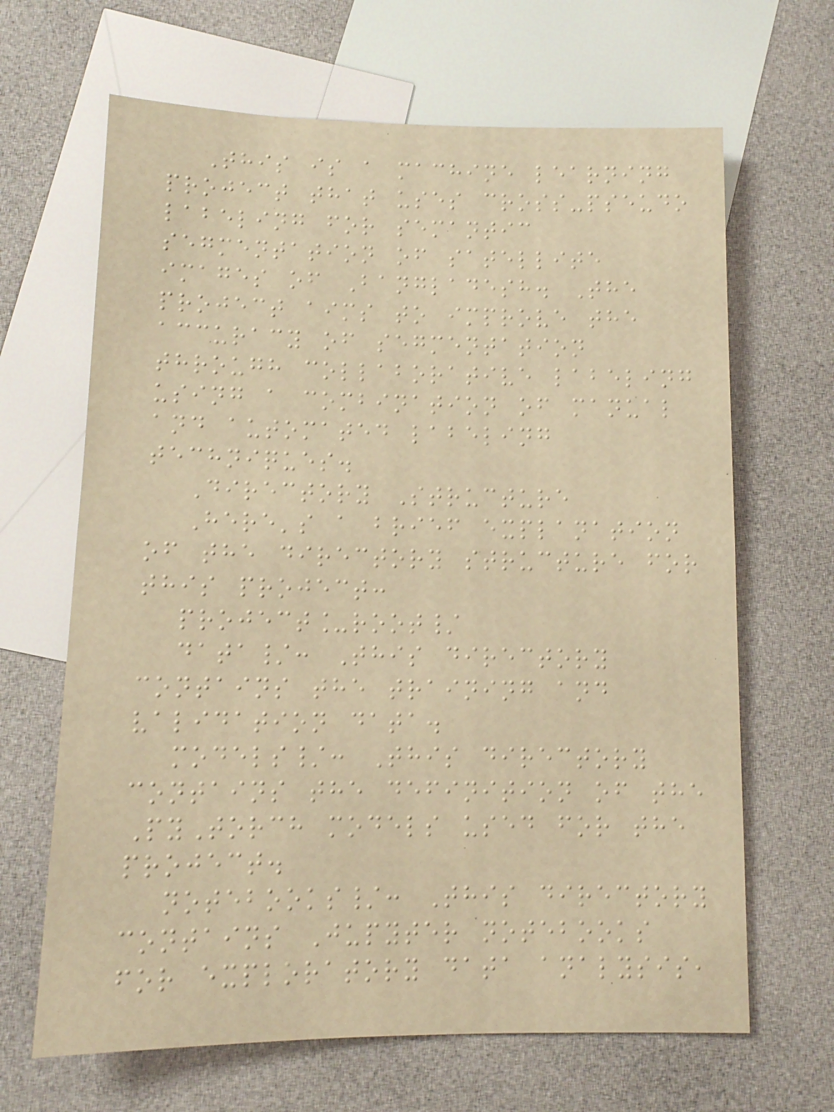This is a machine learning
project that uses cross-pseudo
labeling for semantic
segmentation of satellite
images of Bangladesh. The
project aims to improve the
accuracy of segmentation
through collaborative labeling
using a combination of manual
and automated labeling
techniques.
Directory Structure
Here's a brief explanation
of the directory structure for
this project:
project_root/
data/: This directory
contains the training and
validation data.
models/: This directory
contains the definition of the
PyTorch models used for the
project.
notebooks/: This directory
contains Jupyter notebooks
for exploratory data analysis,
